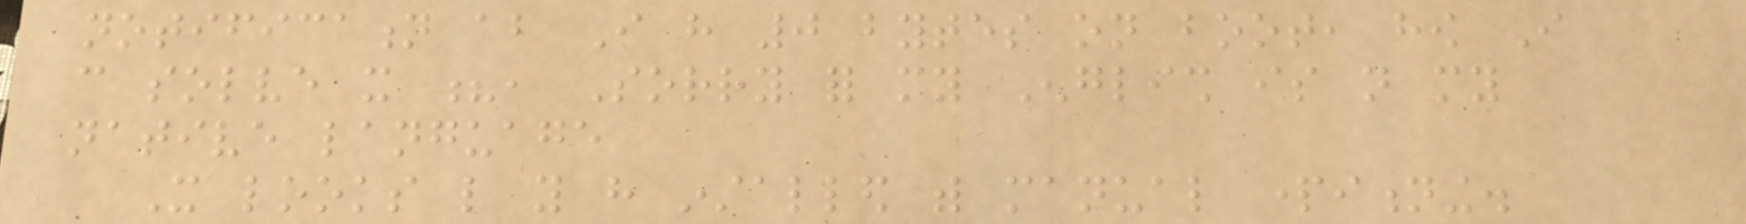notification about I have 0 bytes on boot, how I
can solve it ?, Sorry for my English is not my
native language
It looks like you have installed with manual partitioning.
